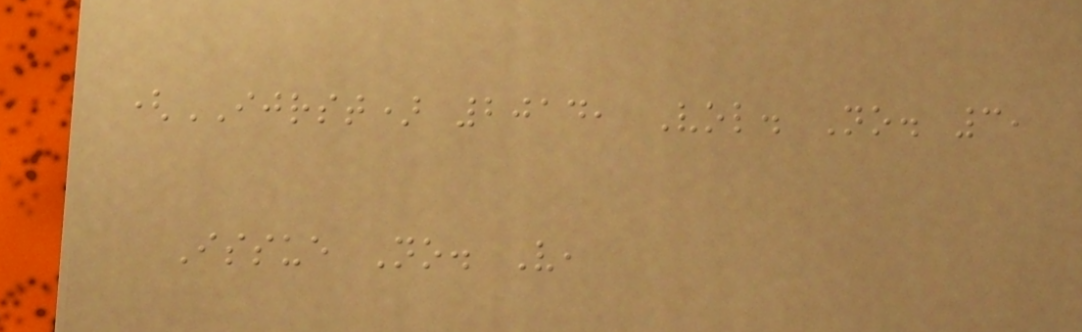(IJRST) 2014, Vol. No. 3,
Issue No. V,
